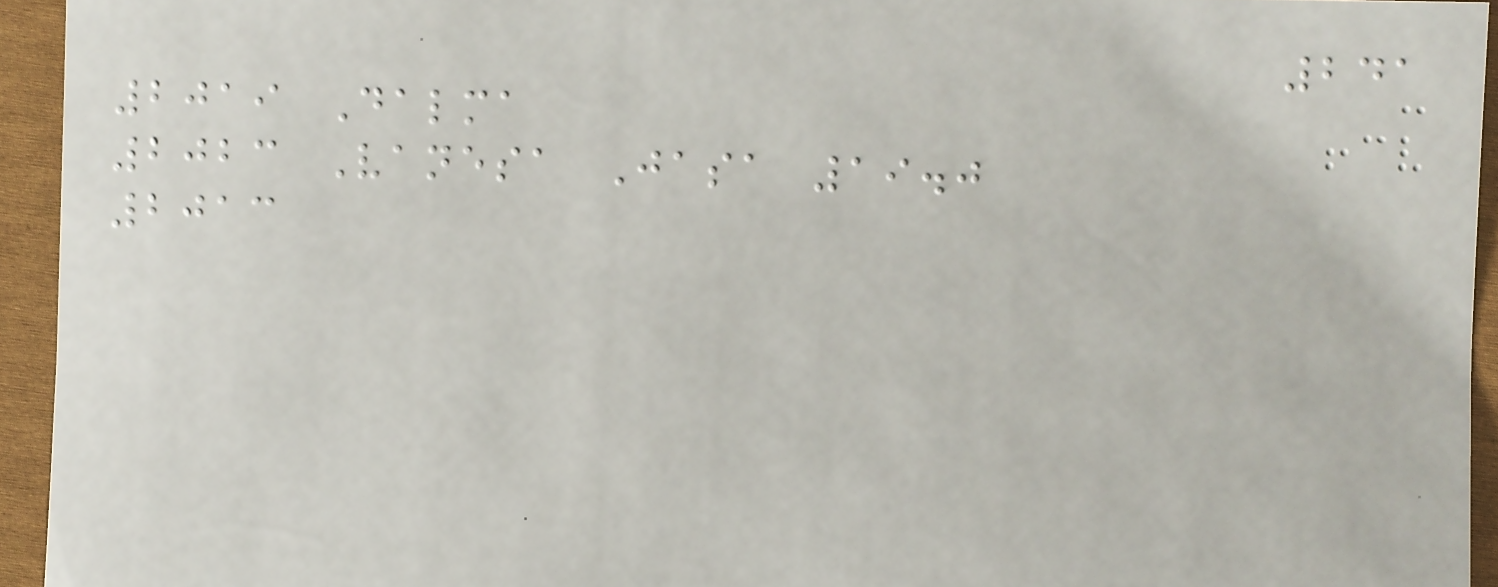241
2019 Dalma
2023 Vanesa Jasa 19.0
2013
